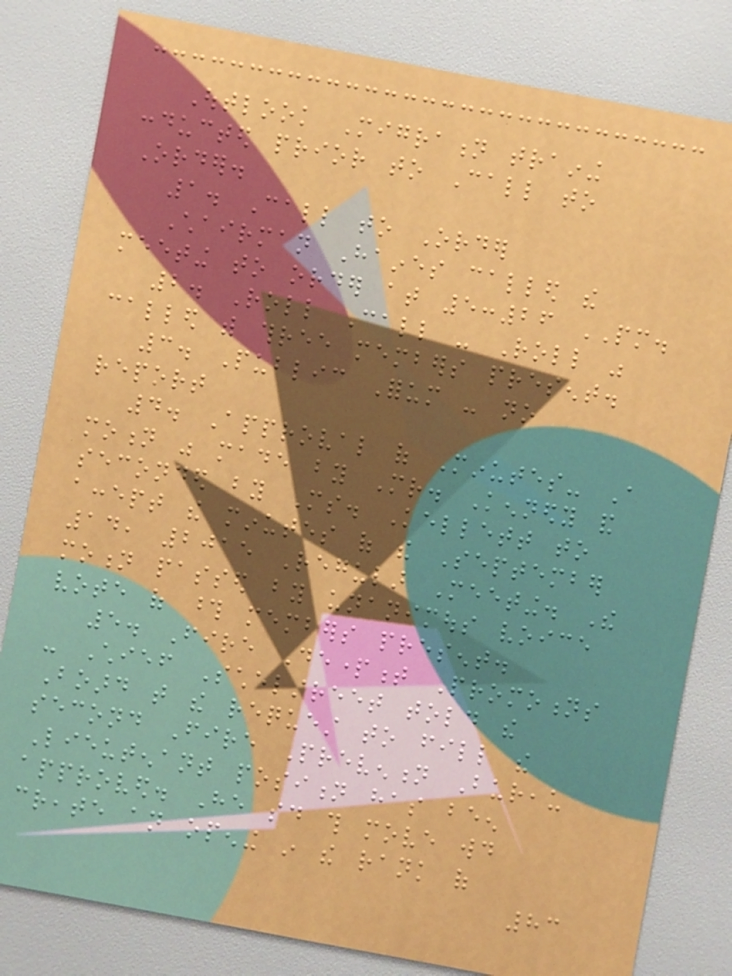Outlook Migration training
conducted prior to Call to
Order.
1. Call to Order
Chairman Haines called the
meeting to order at 5:26 PM.
2. Roll Call - Roll was
called with three members present.
3. Public Forum - no
report
4. Approval of Minutes- A
motion was made by Mr. Kennedy and
seconded by Ms. Kellett to
accept the minutes of the September
14, 2015 Regular Meeting. The
motion passed by unanimous voice
vote of those members present.
5. Fire Department Promotions
- Chief Schelstreet told the
Board that the request to fill the
second Fire Prevention Bureau
Lieutenant position has been
approved. He said this move would
create an opening in the rank of
83
